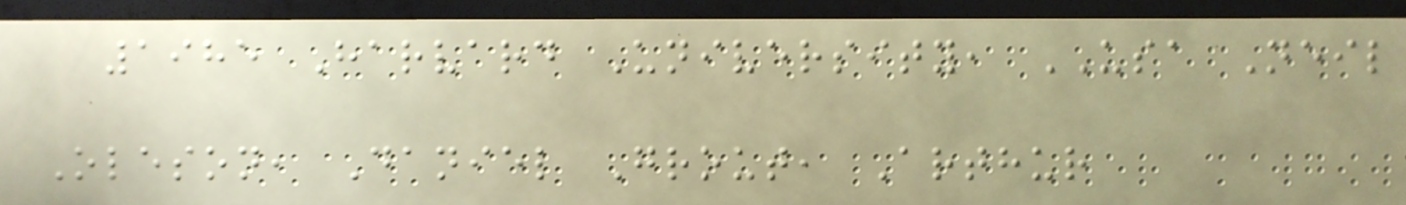1985 Harvard University, USA Neil
Oleson, Daniel Grout, Arthur
